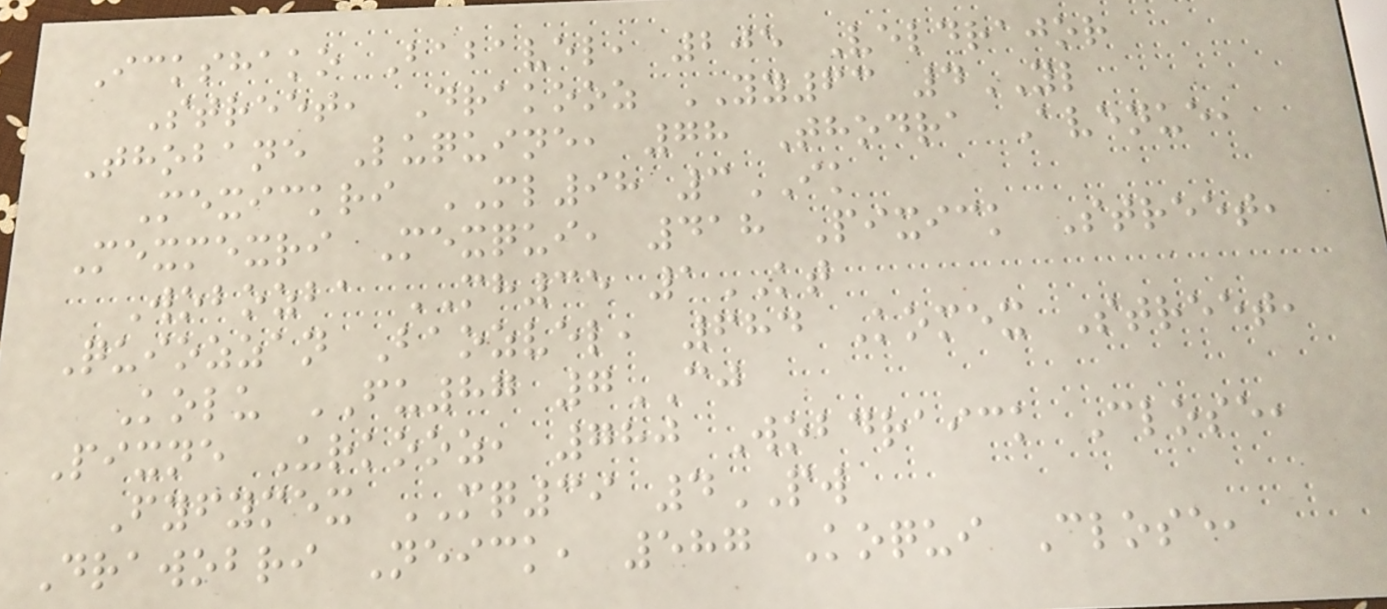Ickshako Babavel, 205 Veldrajor
Street, Drakooz YY63 4YL
Thobane Luquine, 78 Thodra Avenue,
Mexickri ML98 3IK
Mexmexri Mexqui, 418 Pixick Street,
Wobozba MH35 1KT
Quiozzan Baozvel, 684 Komex Street,
Kolu FU87 7CJ
Pixne Urkooz, 780 Wobdraick Close,
Fyfymex MQ39 4PW
Drawobri Neick, 587 Koqui Close,
